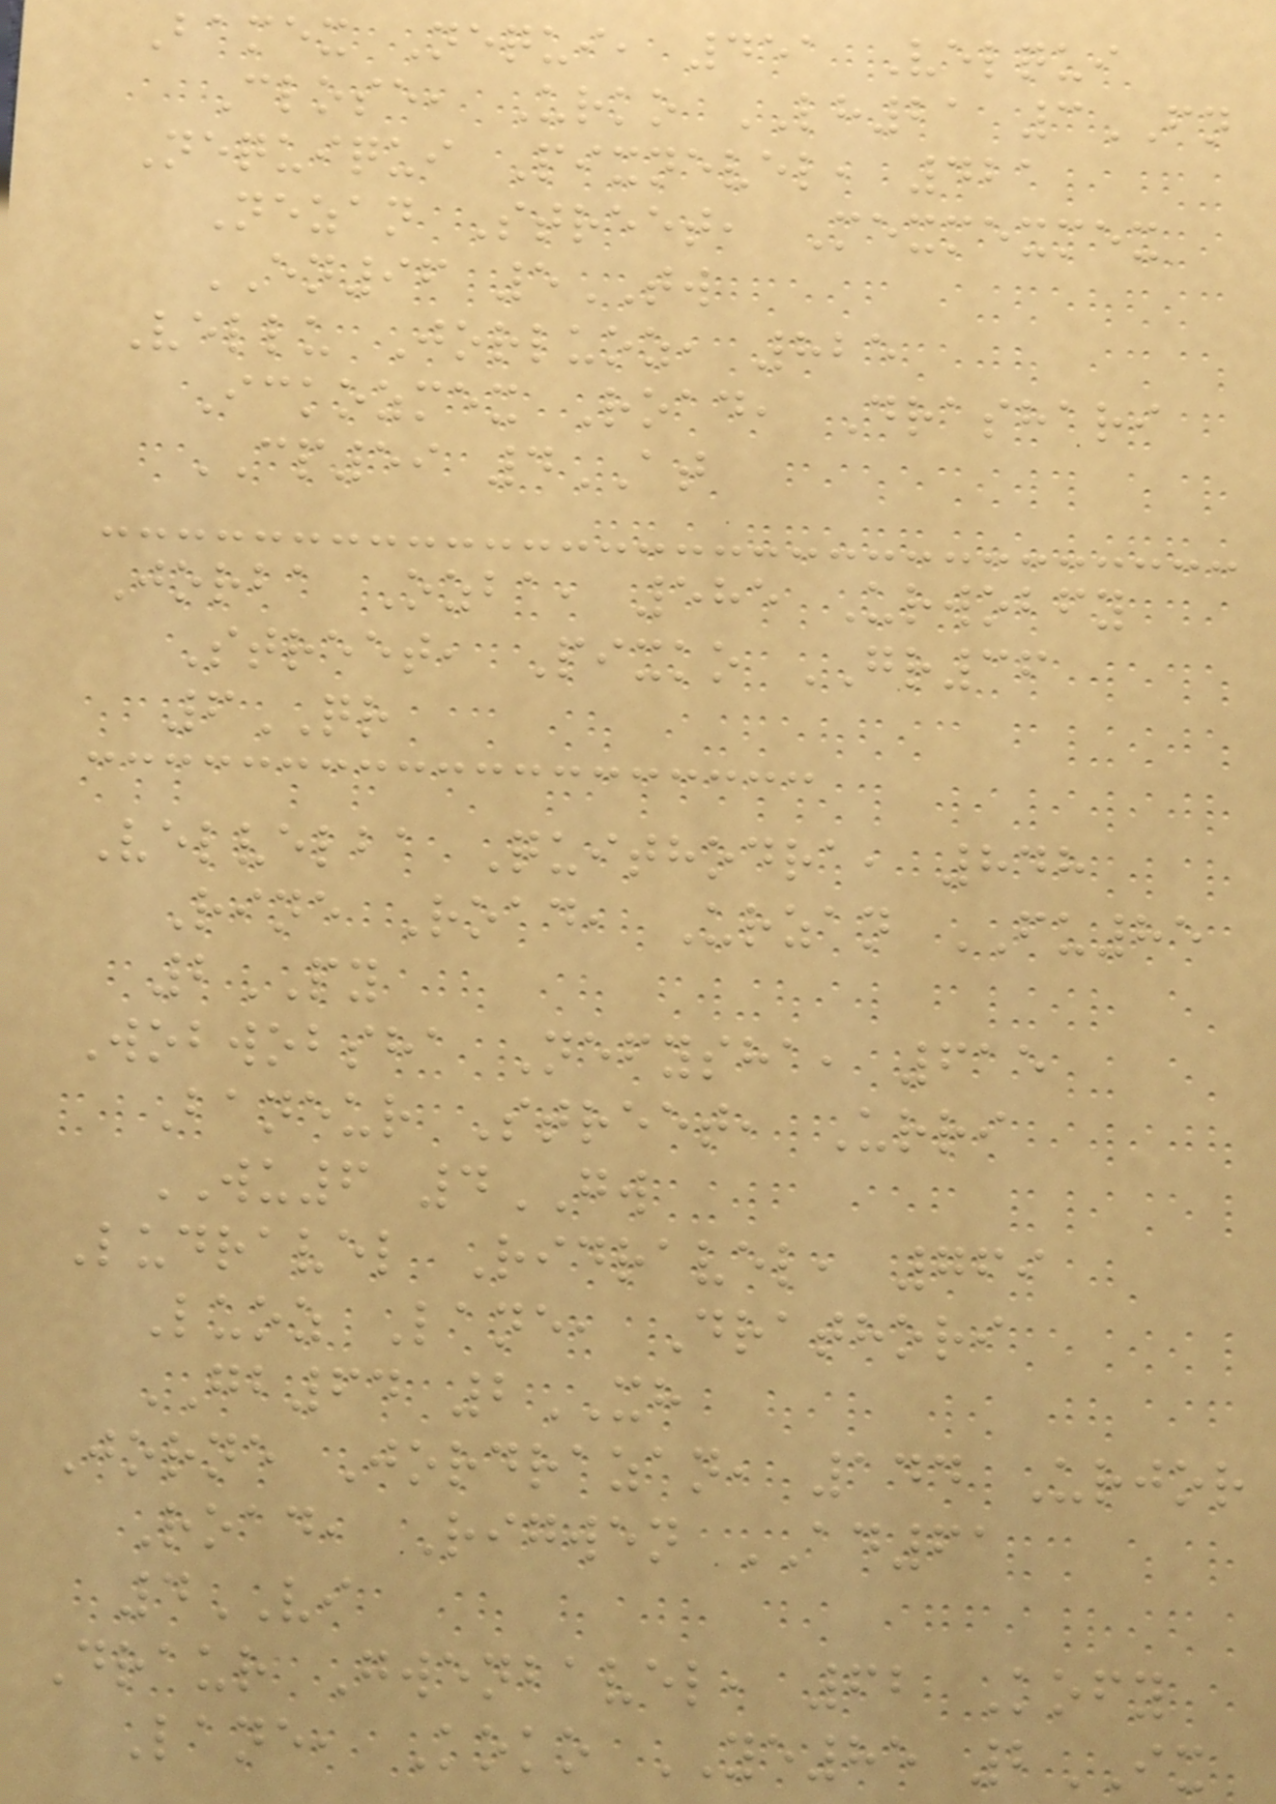Bamex Nequi, 451 Velqui
Close, Urko LH21 3FN
Nequiqui Pixnevel, 421
Nezan Street, Mexmexmex
EN96 5TW
Vellu Jorluoz, 825
Ickozmex Road, Drashari
CP59 4AT
Jorba Ozba, 585 Urwobfy
Street, Pixko GR36
6QR
Velvelba Quithodra, 848
Rine Road, Urzan FU85
2PY
Wobwobsha Nefysha, 615
Baneur Street, Urri
WU6 4GW
Ludravel Ridravel, 769
Luoz Lane, Drathori
GB64 2XH
Jorne Jordrazan, 144 Urjor
Road, Rigwen AD61
4VI
Draur Gwenbavel, 62 Kofy
Lane, Koko YE85 2IX
